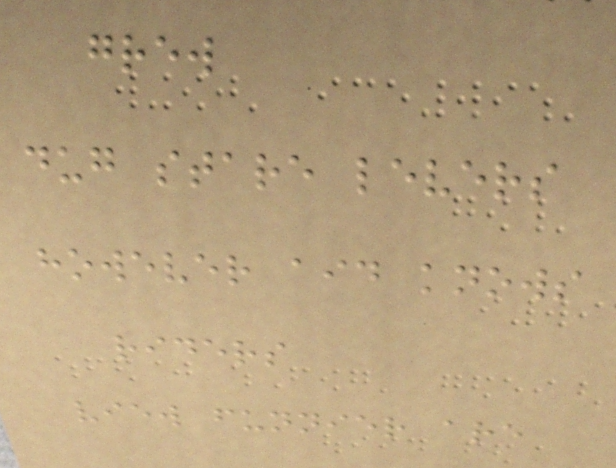grew
dug stare levers
however aid knows
riders
view funnier are
